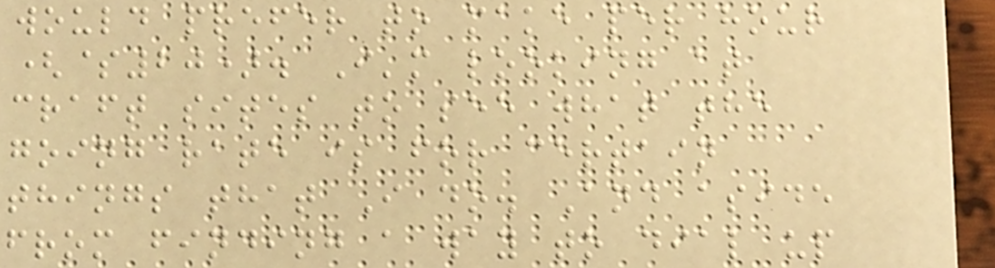would prefer to make per hour
($20). I'm looking at
craft sites to see what the
going rate is for certain
things that I do. And aside
from finding a way to dial up
